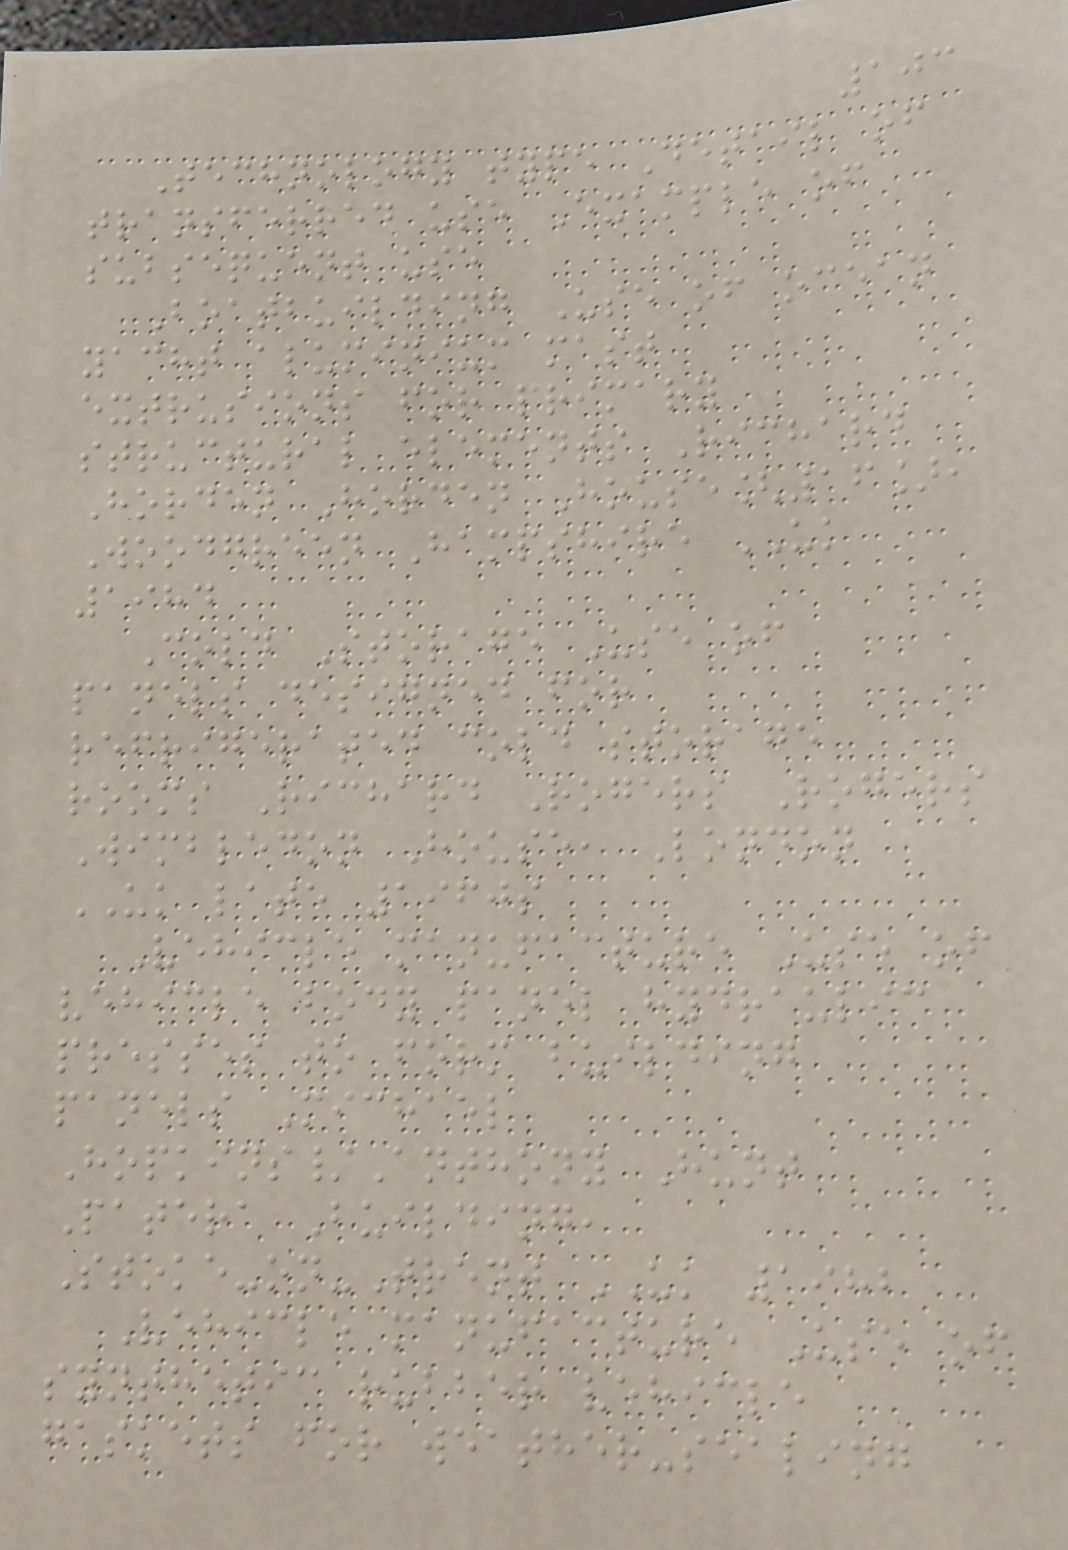103
Technology type Detail of
transferred use Example of
subsequent use
Boatbuilding Use of ocean
yacht aluminium mast
extrusions for primary
structural elements Richard
Horden Horden House[16],
Woodgreen Hampshire UK
1984
Cold Storage Use of
panels designed for
refrigerated cold storage
rooms Richard Rogers Rogers
Wimbledon House, London
UK late 1960s
Vehicle manufacture Use of
vehicle body panel hydraulic
presses to form building
panels Michael
Hopkins/Anthony Hunt
Patera Building,
Stoke-on-Trent UK 1982
Vehicle manufacture Use of
synthetic rubber vehicle
gaskets for weather-sealing
